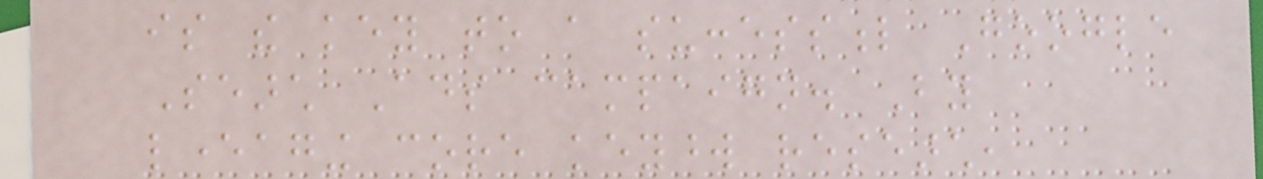is the key to a successful Google
Search Ads campaign. By
leveraging core keyword research,
